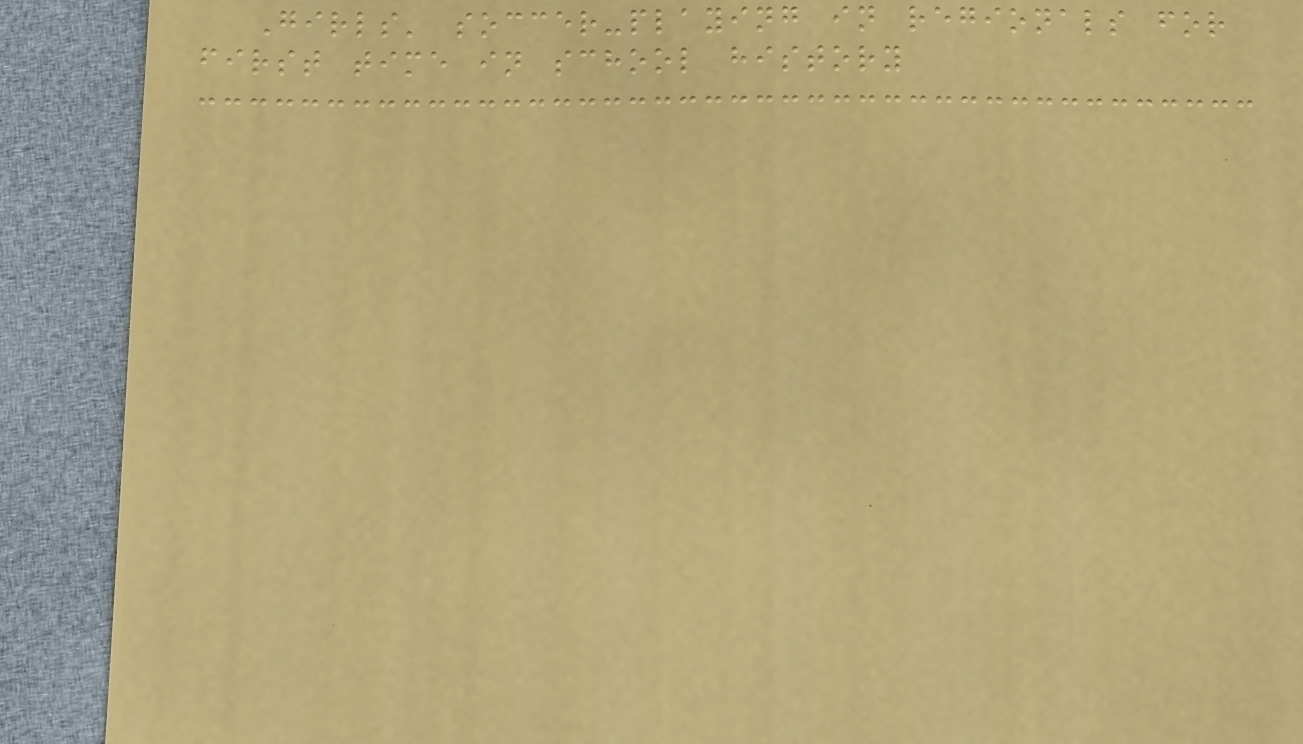Girls' soccer-playing in regionals for
first time in school history
